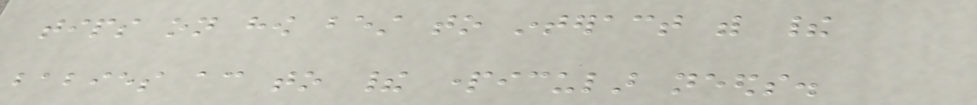tips on how best to interact with their
babies according to their particular needs.
